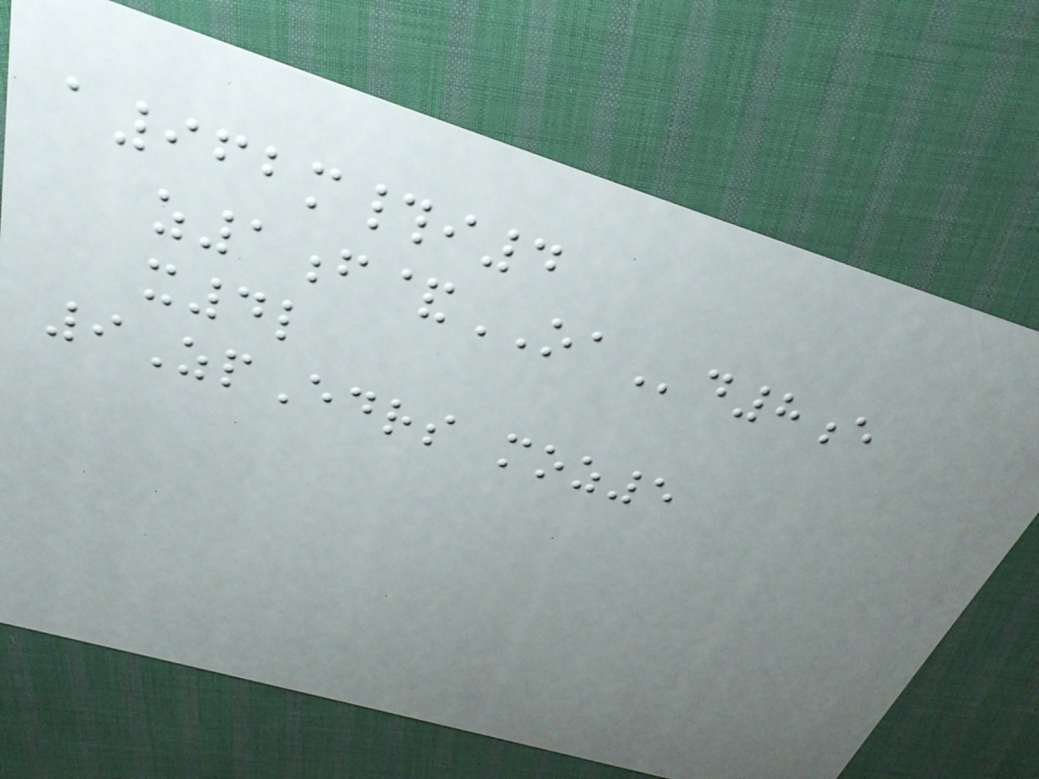a962m#i4
z1f&OAd8e
x4l
9ZpEdrs moz5
